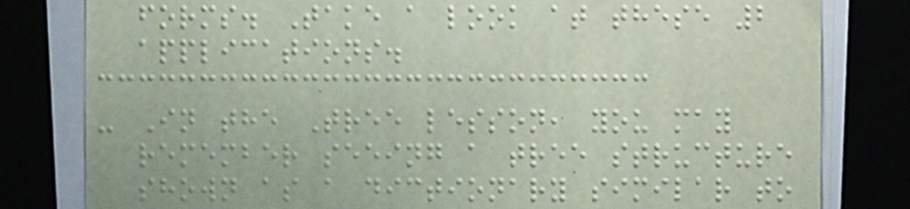forms. Take a look at these 2
applications.
- In the Tree lesson, you may
remember seeing a tree structure
shown as a dictionary similar to
